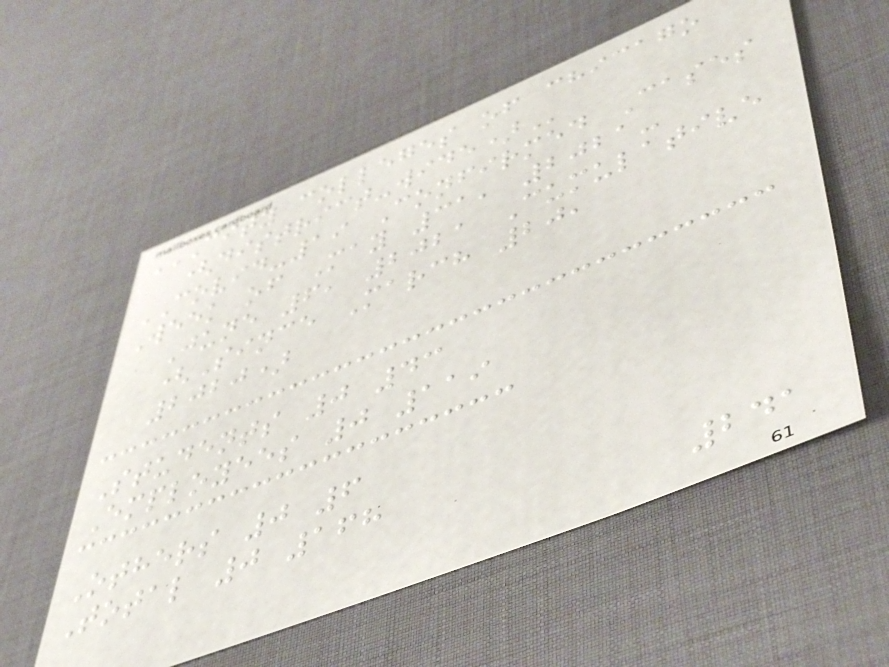CITY COLLEGES OF CHICAGO
(DISTRICT-WIDE)
COVID-19 Confirmed Cases
Week of May 31, 2021-
June 6, 2021 Cumulative
(Since March 20,
2020)
Students 0 43
Employees 0 119
Others 0 6
Total 0 168
241
